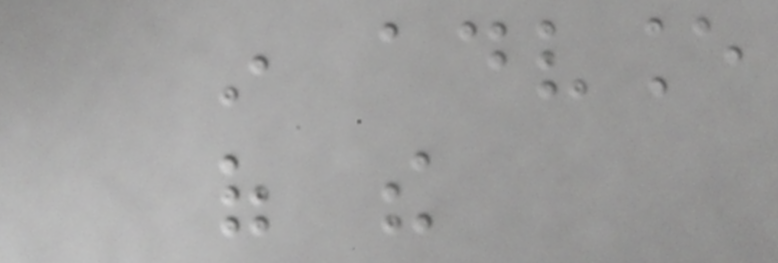in advance
of the
